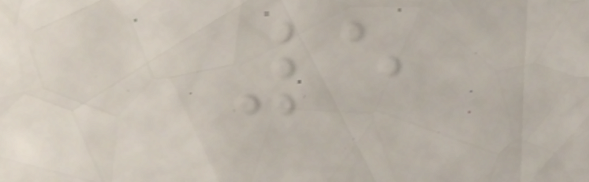5
